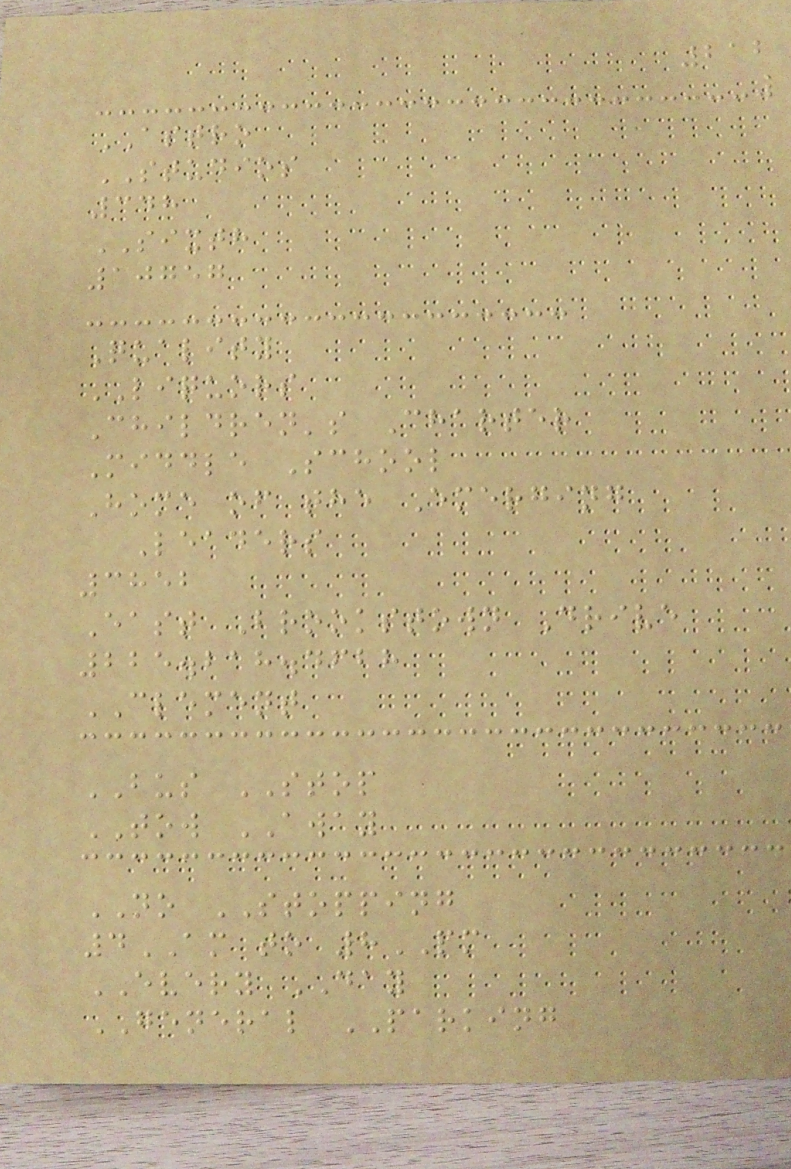212
ASTRO
STUDIOS
348
SIXTH
10757
Quality
LIQUORS
Children's Charter
Middle School
Home of the Emerging
Leaders
3852
East Brookstown Drive
225.218.4628
CLEMENT
BUS STOP
TOW AWAY
NO STOPPING
4AM to 8PM
EVERY DAY
GENERAL PARKING
